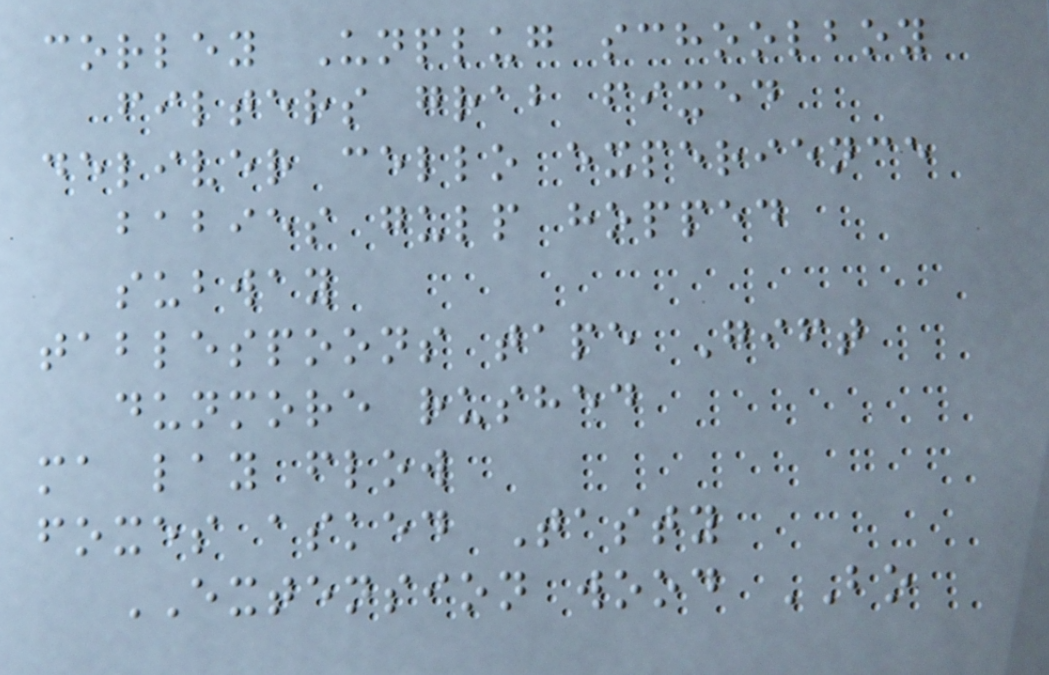corley Unplug schoolboy
filters grab fixed
deliver cello experience
babies gulp hopped
subway
tablespoons tape Gift
dunmore rushed
ma lay flow
foxes asked Tasty
EXTENSION wood BO
